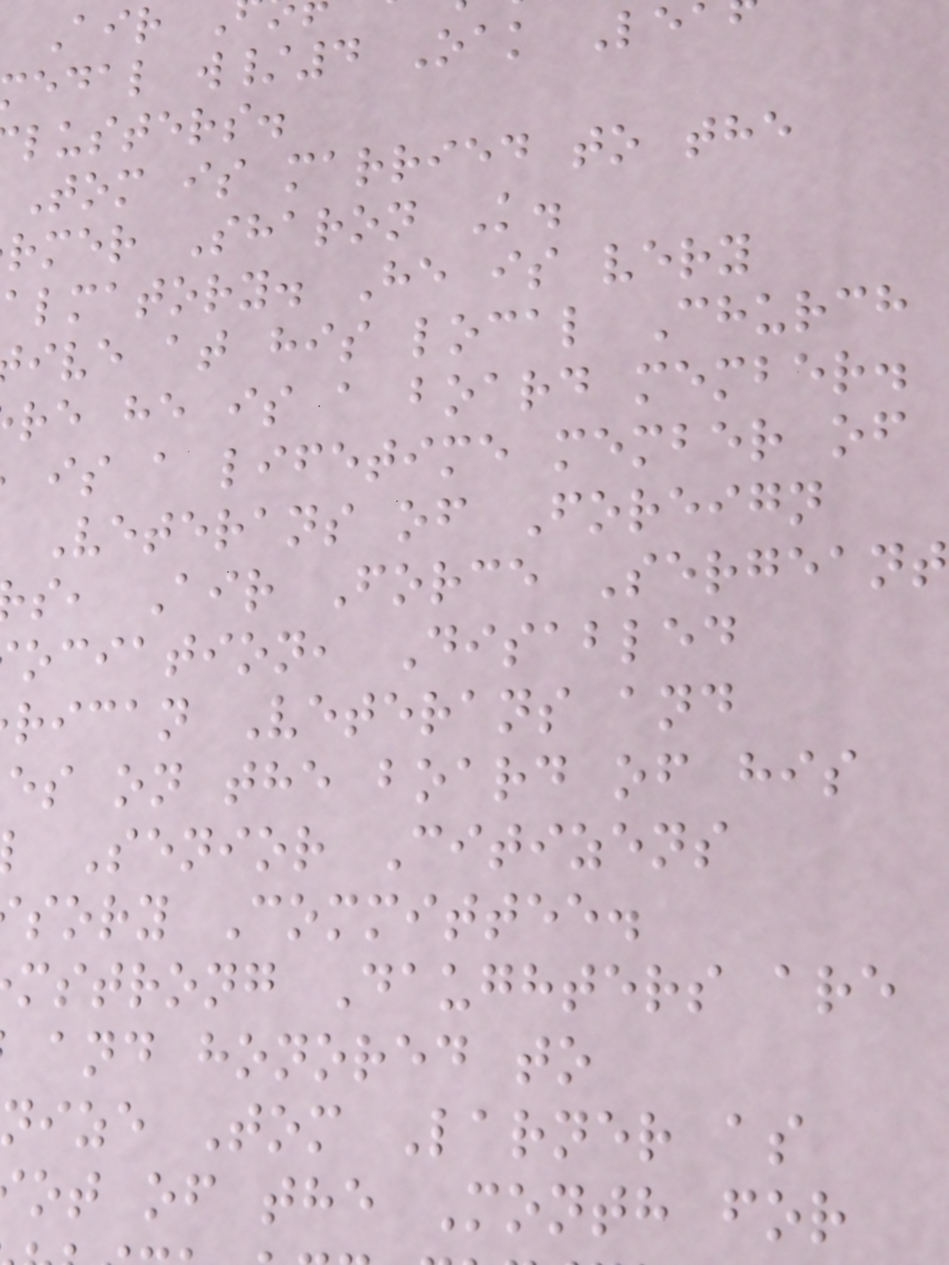edal w/4 Oak Le
lusters.
Tom is married to the
rmer Sharon K.
almatory. He is very
ive at his local Church
re he is a board member.
is a lifetime member of
Veterans of Foreign
s, Air Force Sergeant
ociation, Disabled
rican Veterans and
es on the board of his
Senior Citizens
sory Committee.
mstrong Daughters are
and honored to
nize Tom Larner as
ot of the Month for
